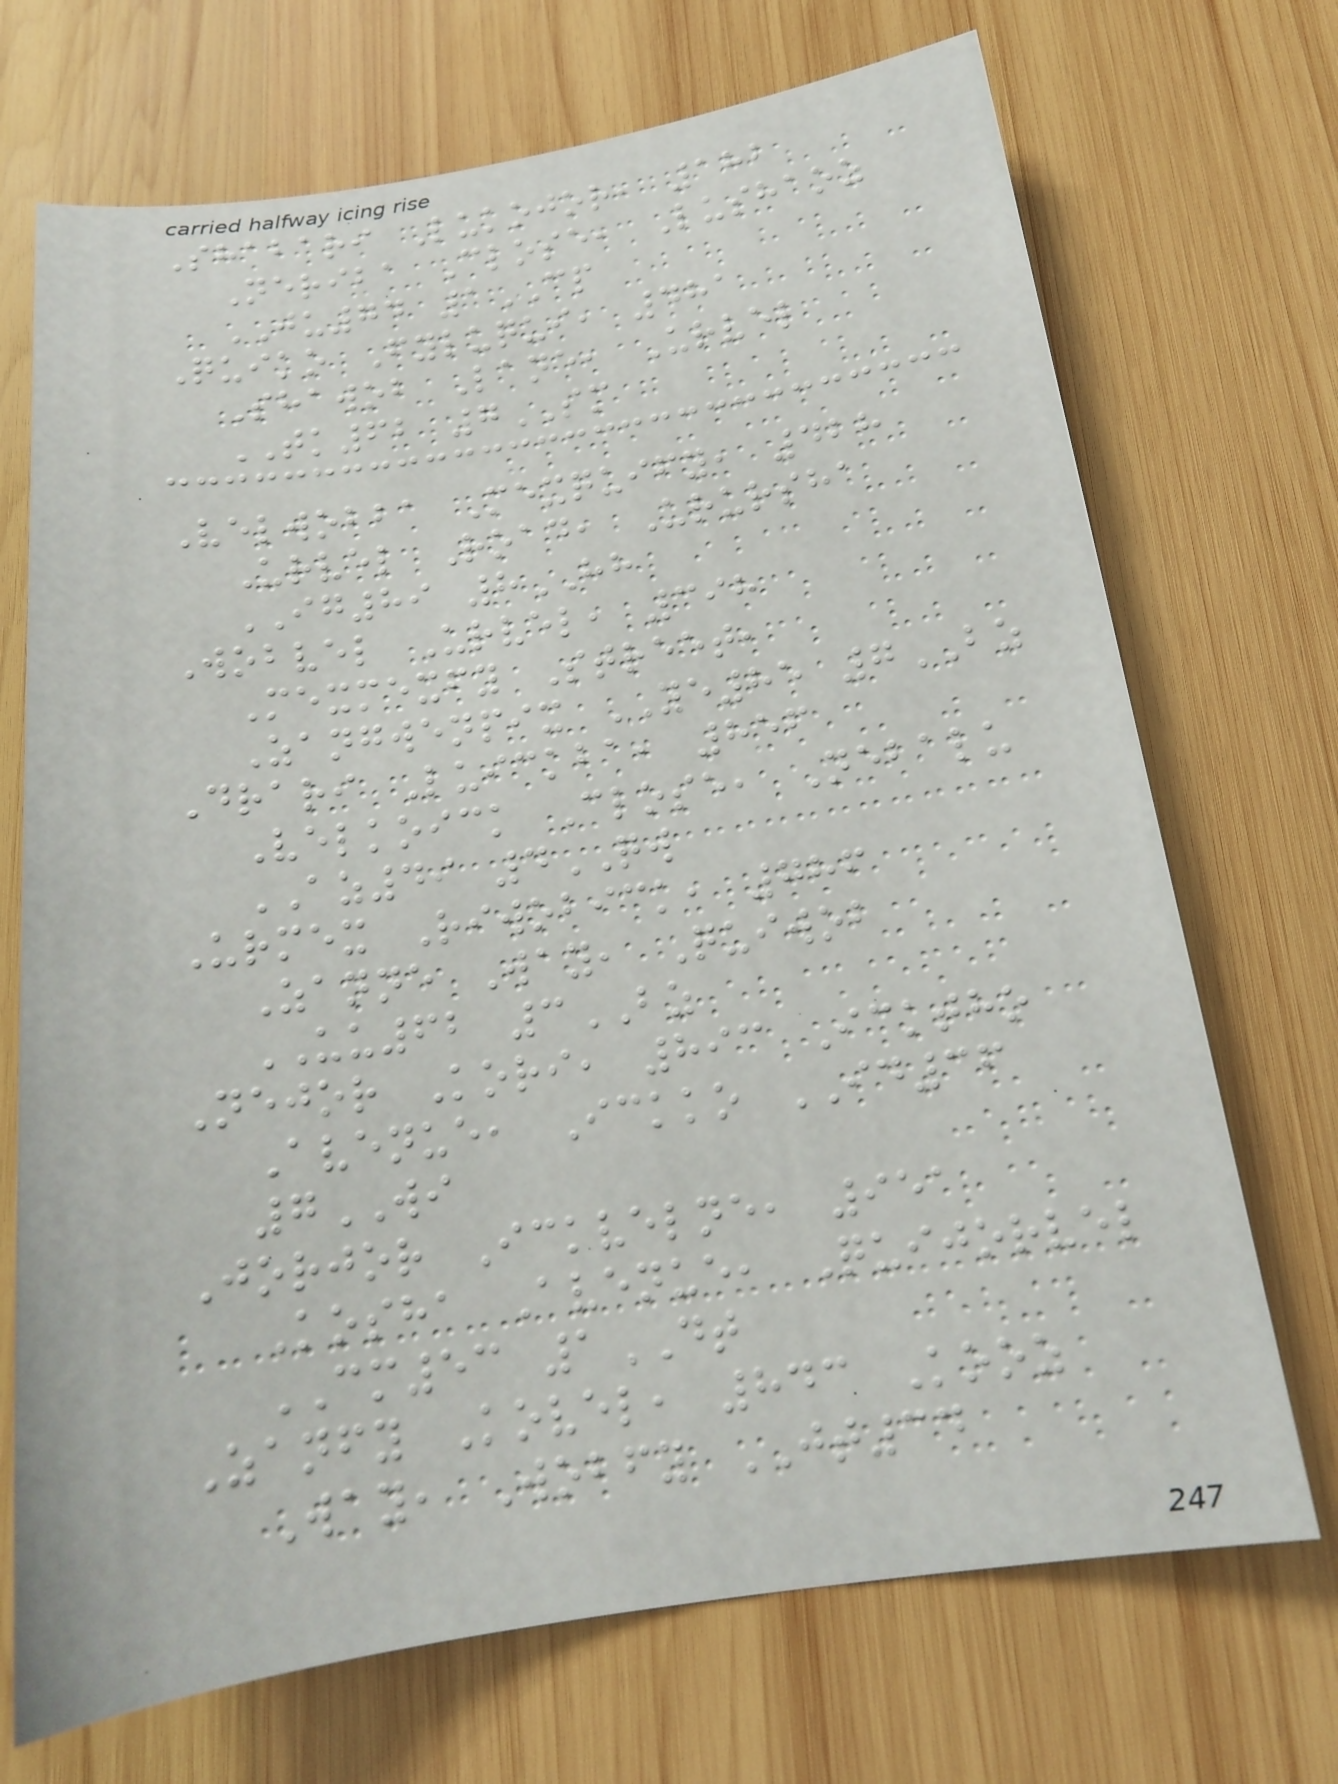Shabari Lukojor, 182
Neriba Close, Lushaoz
JU74 1CP
Quiko Fyluqui, 481
Shawob Lane, Urvel
TK62 7SM
Velwobba Mexquify, 428
Urvel Road, Urursha
IG89 8HH
Wobvel Urvel, 398
Mexmexfy Street,
Zangwenpix YE85 7BZ
Drari Luickba, 856
Velkoick Close, Nebalu
AZ49 4QW
Urmex Riwobick, 786
Zanne Way, Quiwob
UU62 3BZ
Nejor Kori, 893 Icktho
Avenue, Ickko ID36
7WI
Jorjor Ickvelne, 951
Kosha Avenue, Quijorvel
CM53 1DT
Zanfy Kovel, 843 Kooz
Way, Wobfy JT34
